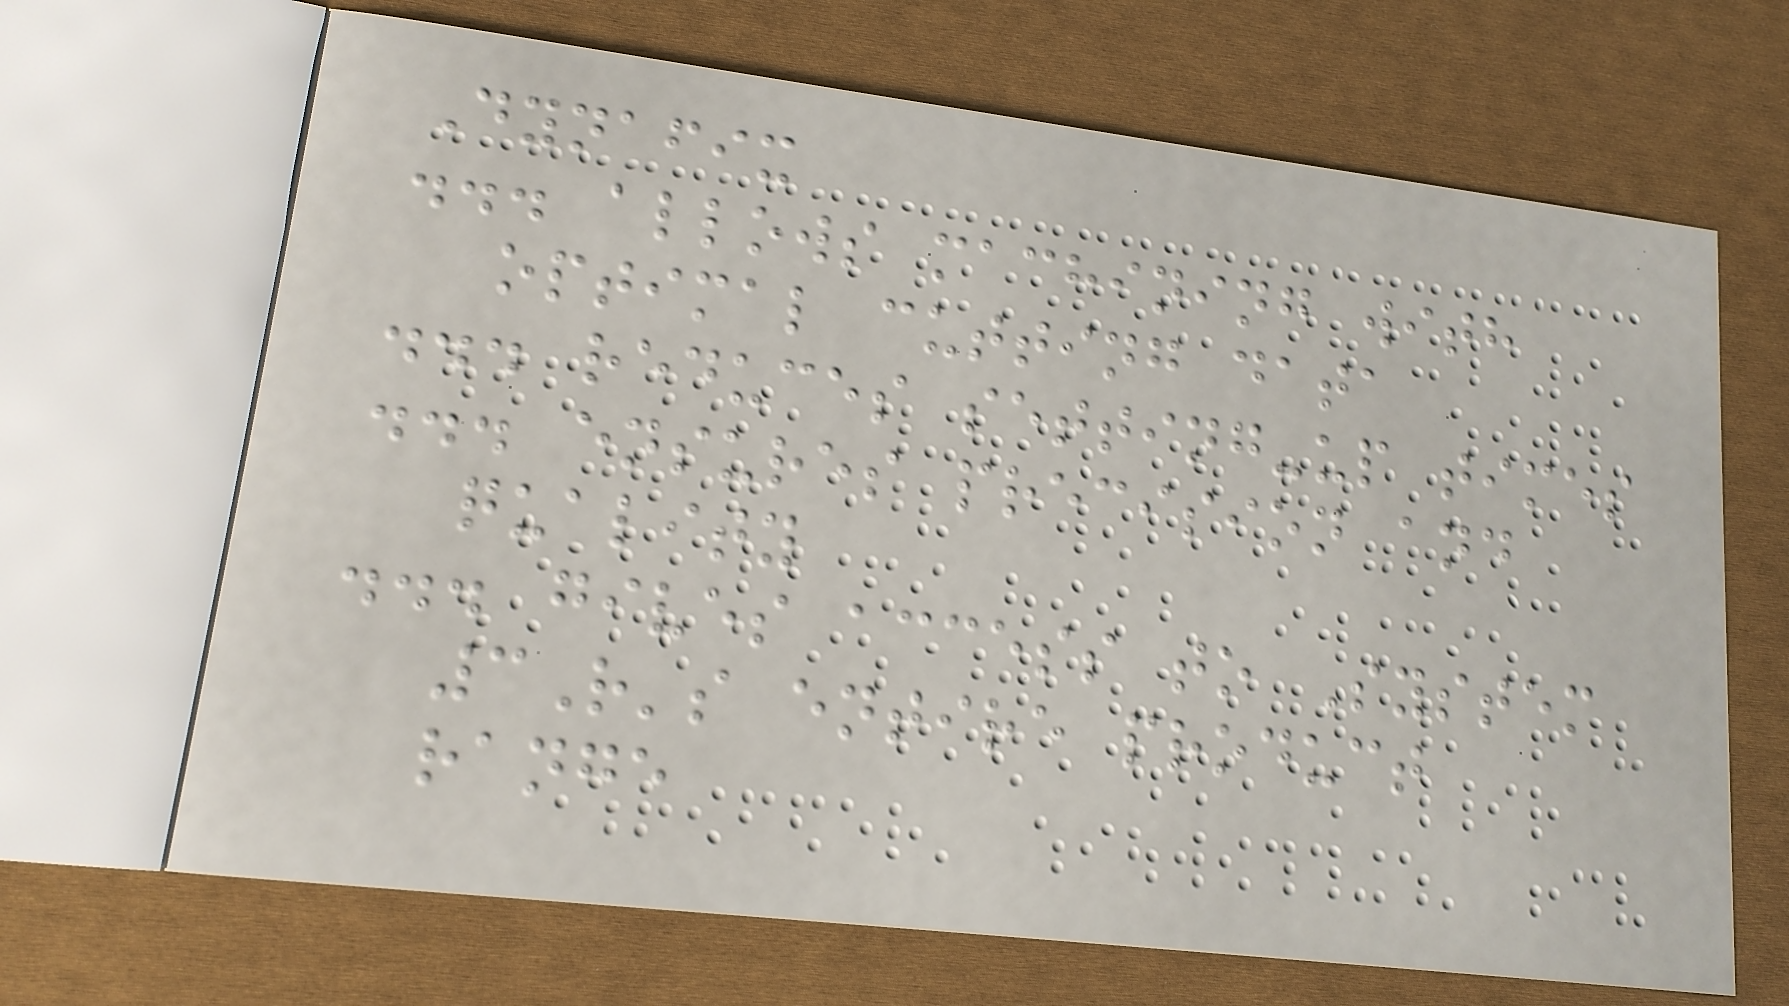Dynafix
... allows machining with
optimal cutting data
... reduces setting-up times
... ensures precision and
quality
... gives access to System
3R's entire product
range
